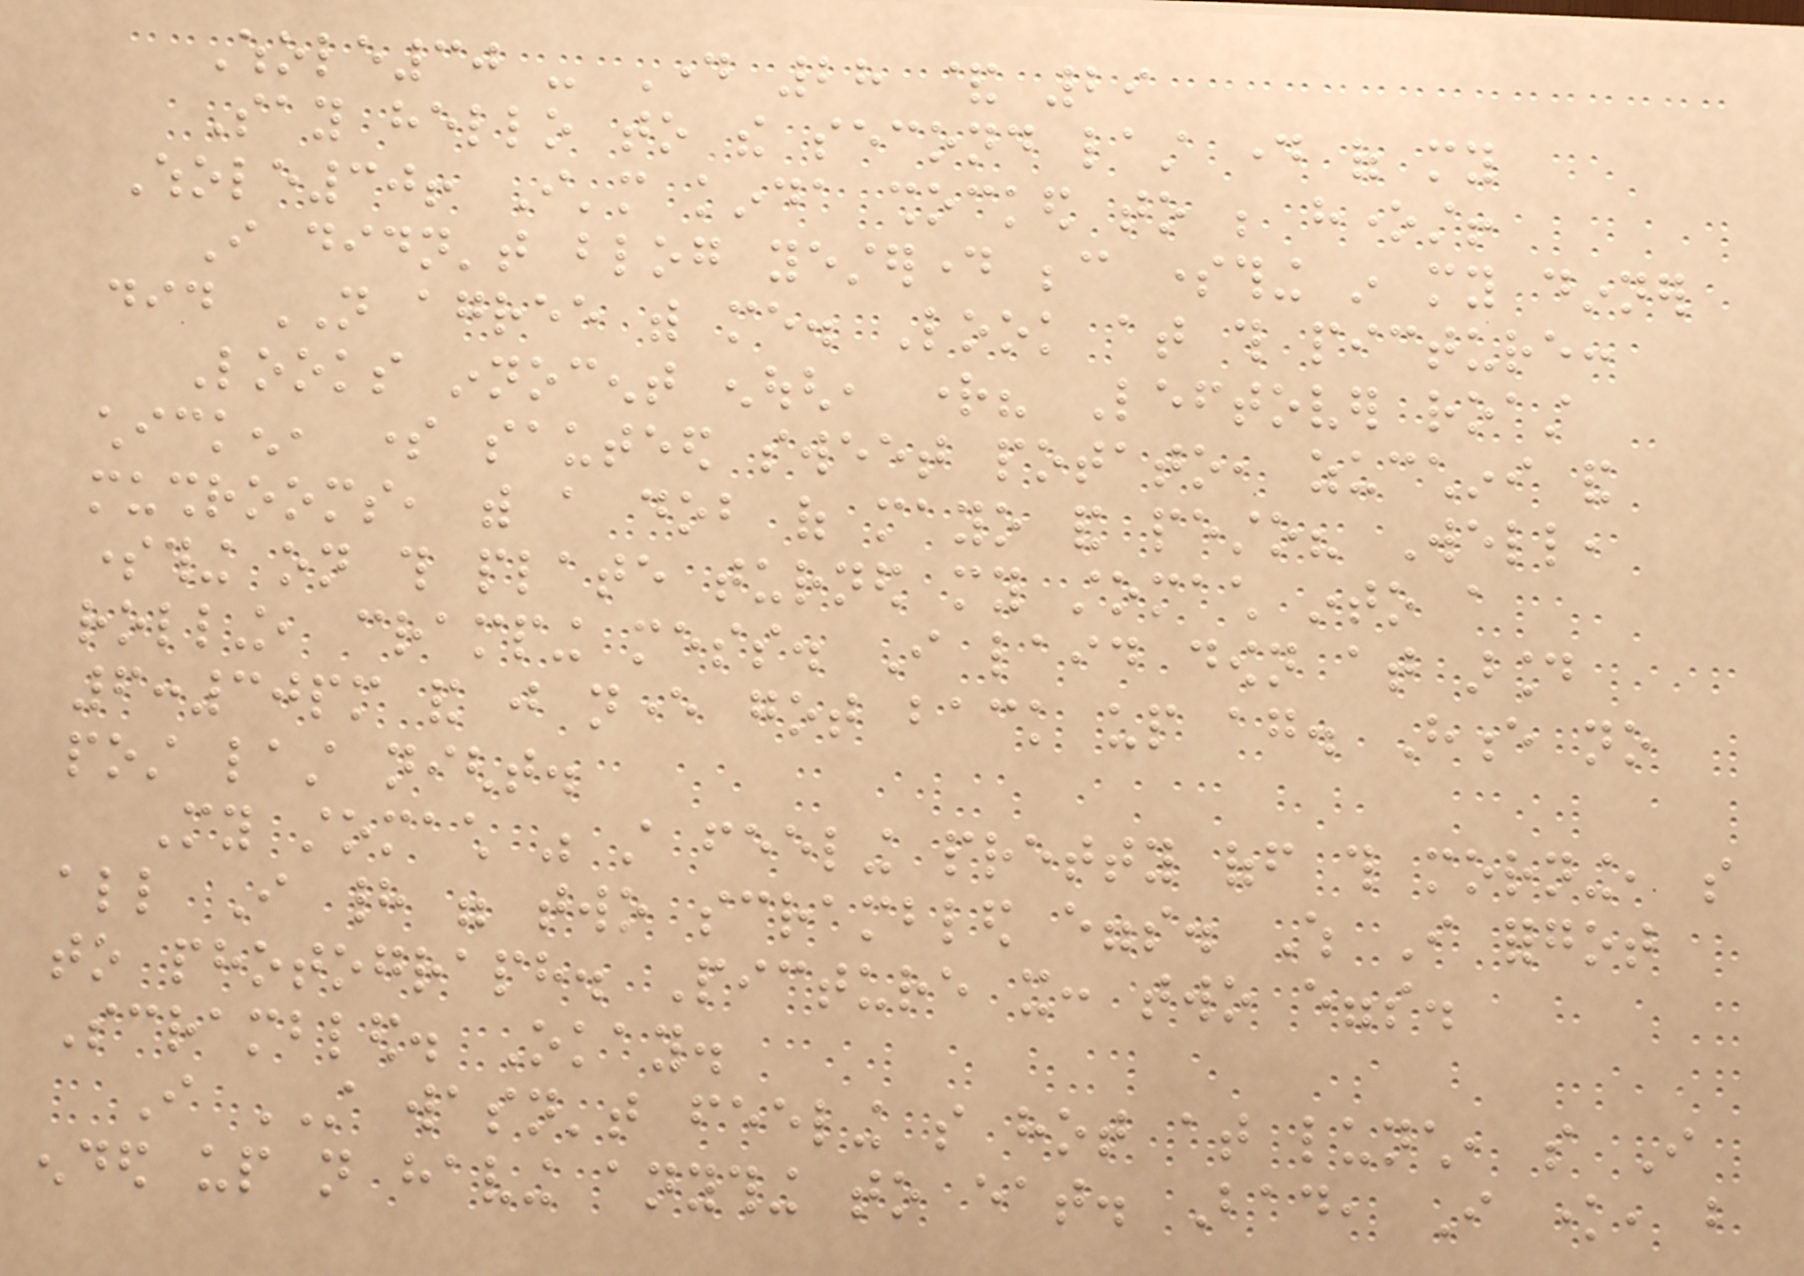Whole30 - Day 28 & 29
Say hello to the second last day of my
Whole30! I'm kinda shocked to be honest!
I didn't blog yesterday because something in my dinner
did NOT agree with me. Look at this picture:
Looks innocent enough, right? Leftover roast
chicken, some sauteed sweet potato, zucchini and
mushrooms, with a dob of mayo and pesto? Well,
something on this plate turned my stomach into a
rolling, cramping mess. I laid down at around
6:30pm and just never got back up again. Hence no
post last night.
My stomach was still feeling pretty off this morning, so
all I had were two scrambled eggs. Which I forgot
to photograph. Picture it: two eggs.
Scrambled. Okay.
I STILL wasn't feeling so hot at lunch, so I
ended up not having anything to eat. Bad, I know, but
